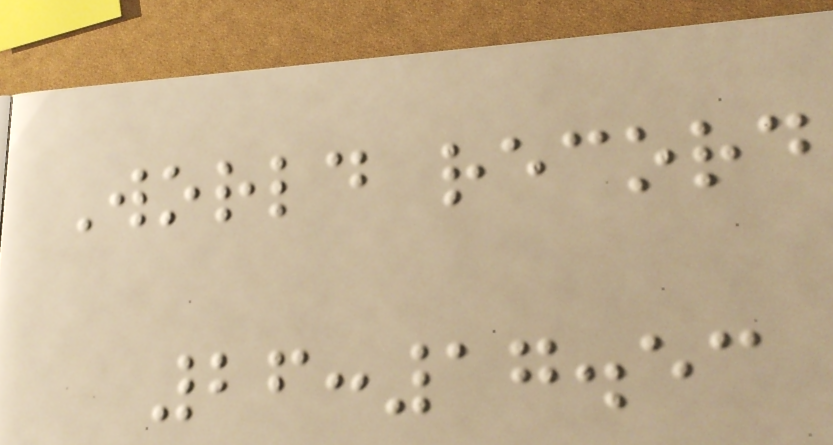World record
26:17.53
